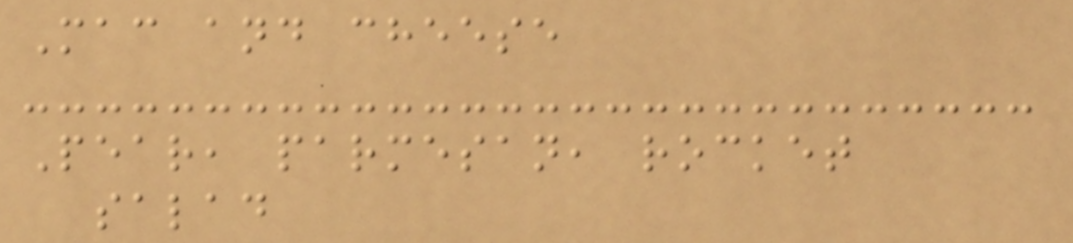Mac and cheese
Pear, parmesan, rocket
salad
